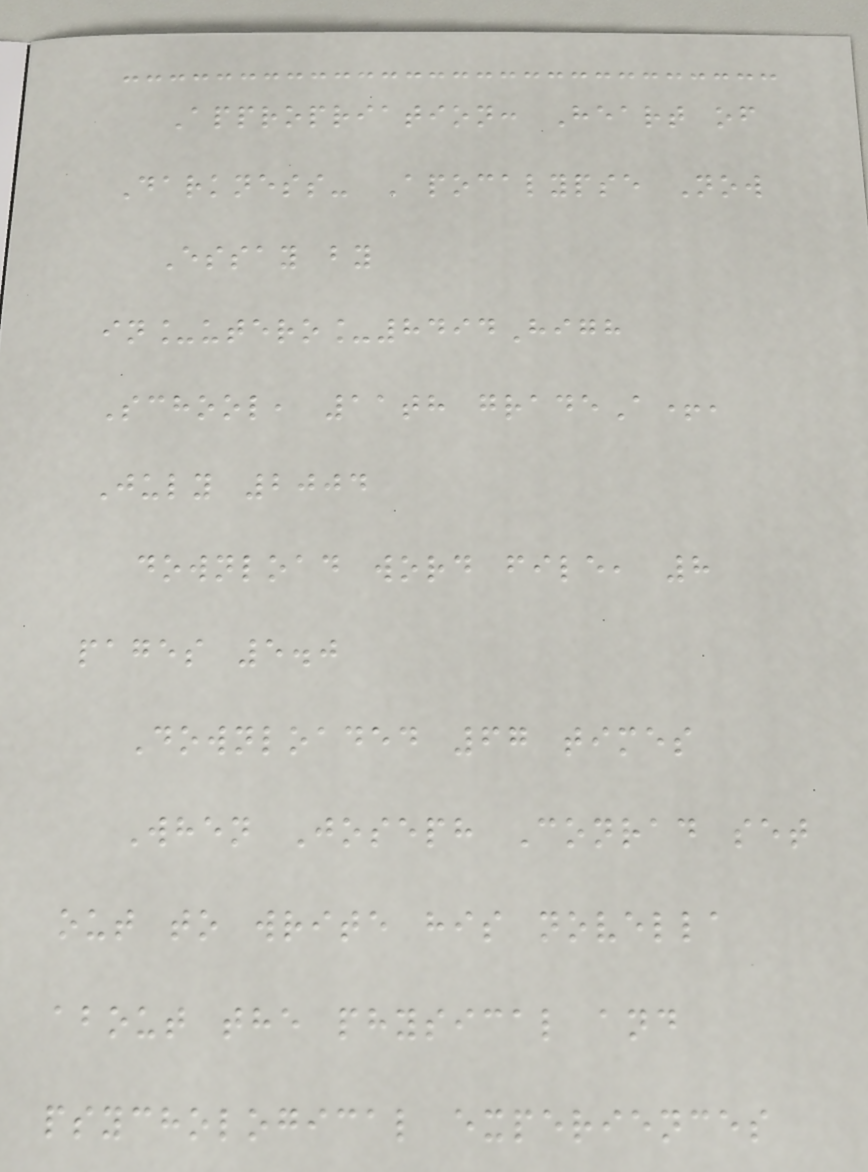Appropriation: Heart of
Darkness- Apocalypse Now
Essay by
in_utero_8494High
School, 11th gradeA+,
July 2004
download word file, 8
pages 5.0
Downloaded 67 times
When Joseph Conrad set
out to write his novella
about the physical and
psychological experiences
